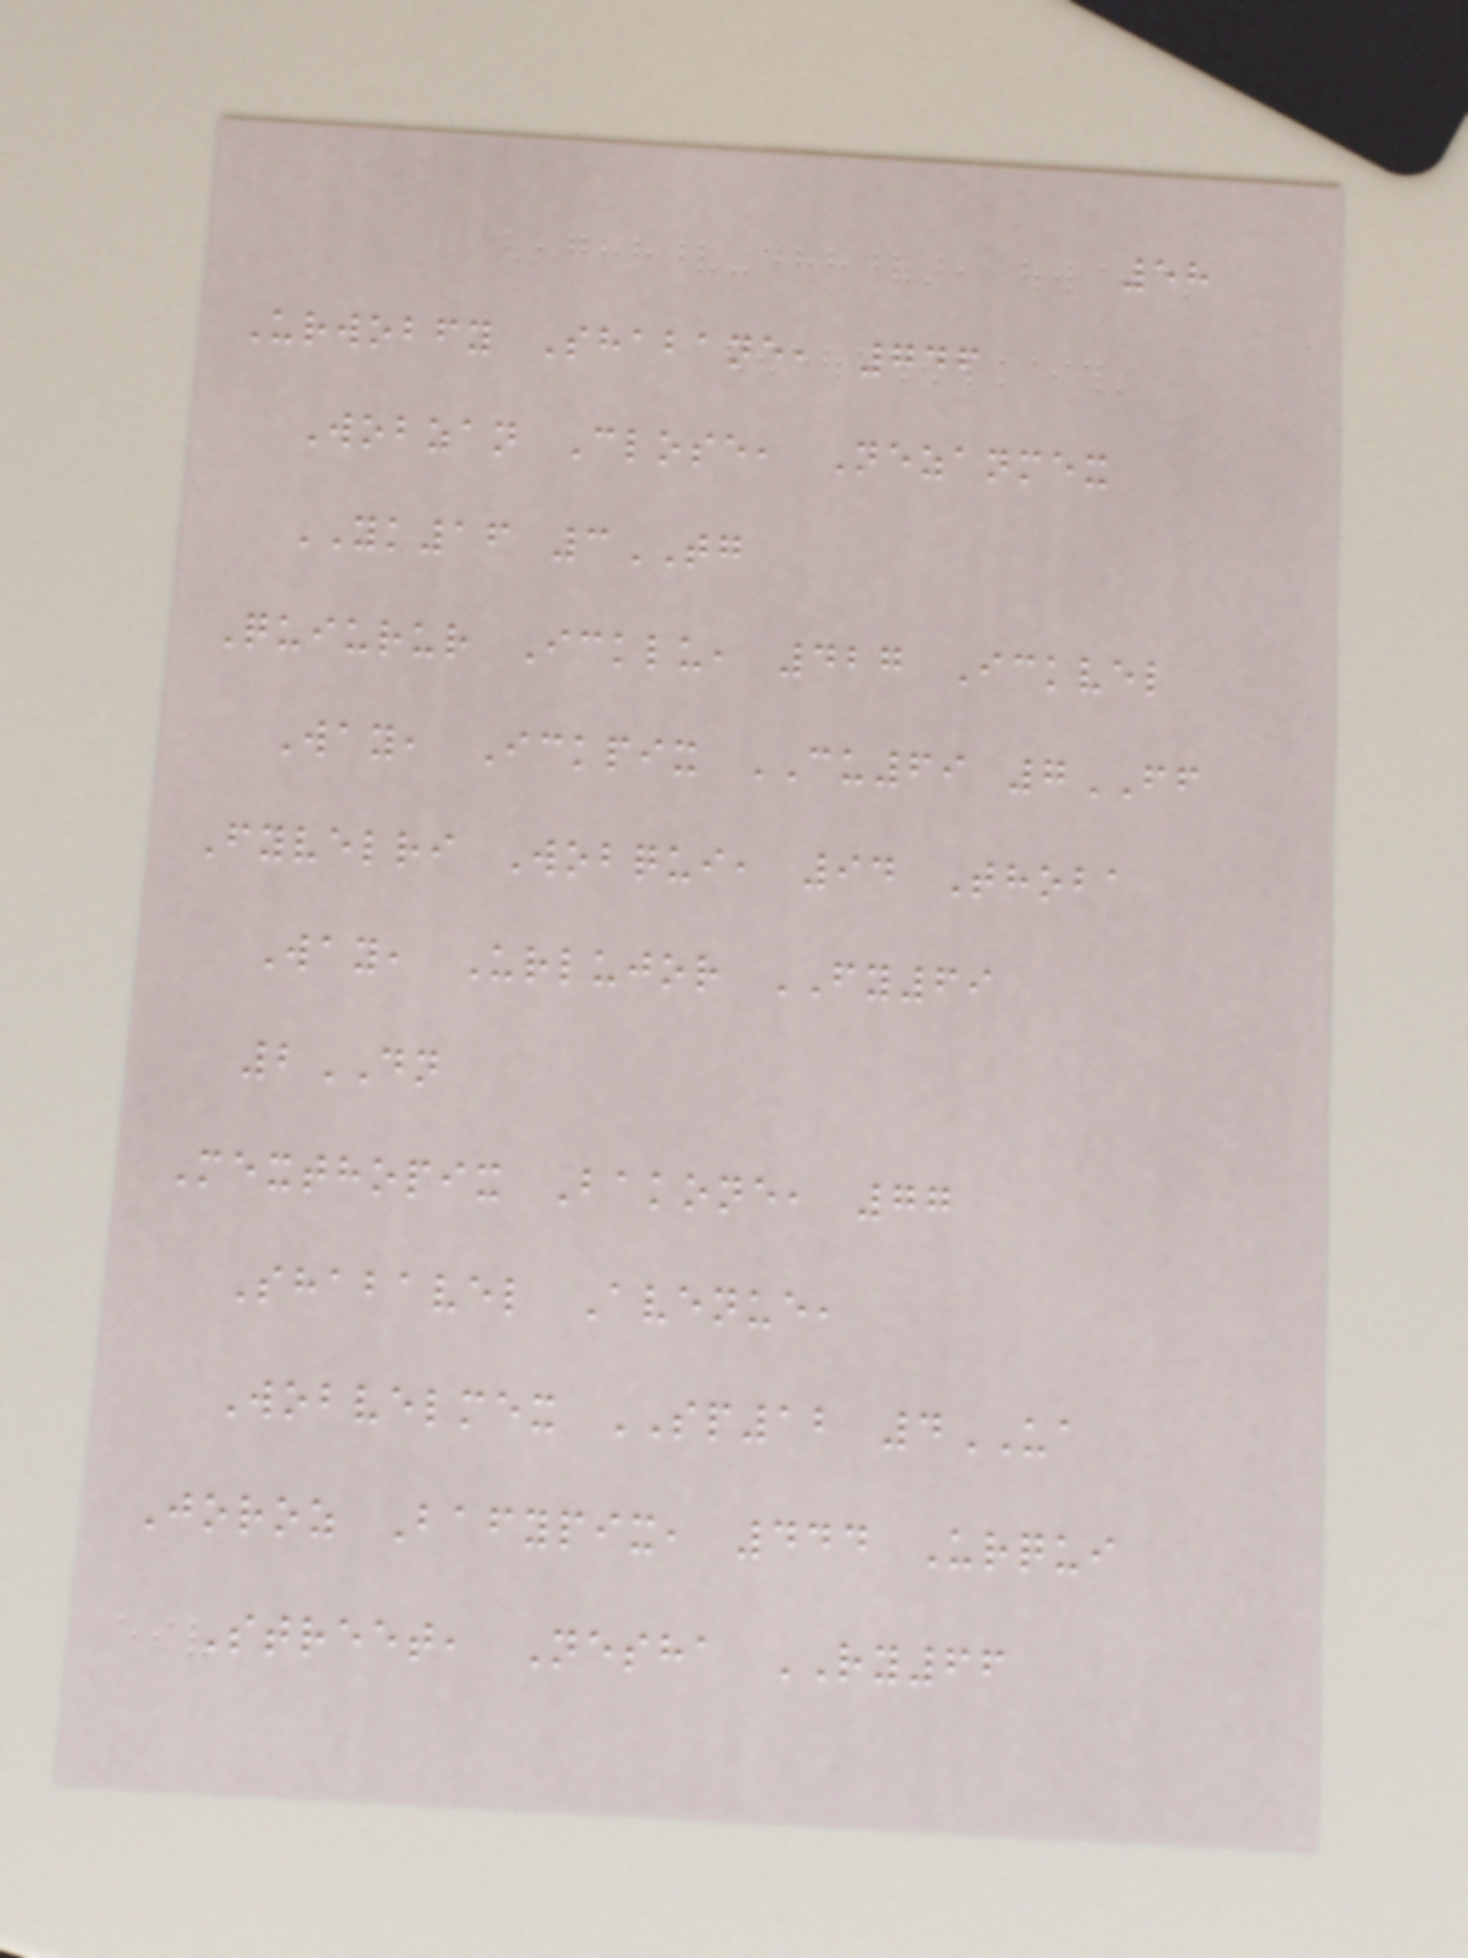58
Urwobfy Shabane, 746
Wobzan Close, Nezanmex
YK16 3TG
Quiurur Icklu, 427 Ickvel
Way, Ickpix CU69 7FF
Fyvelri Wobqui, 94 Thoba
Way, Urlujor FY69
2DN
Mexthopix Bakone, 77
Shabavel Avenue,
Wobvelmex SP12 4UA
Joroz Bafypix, 444 Urqui
Street, Nesha RY66
